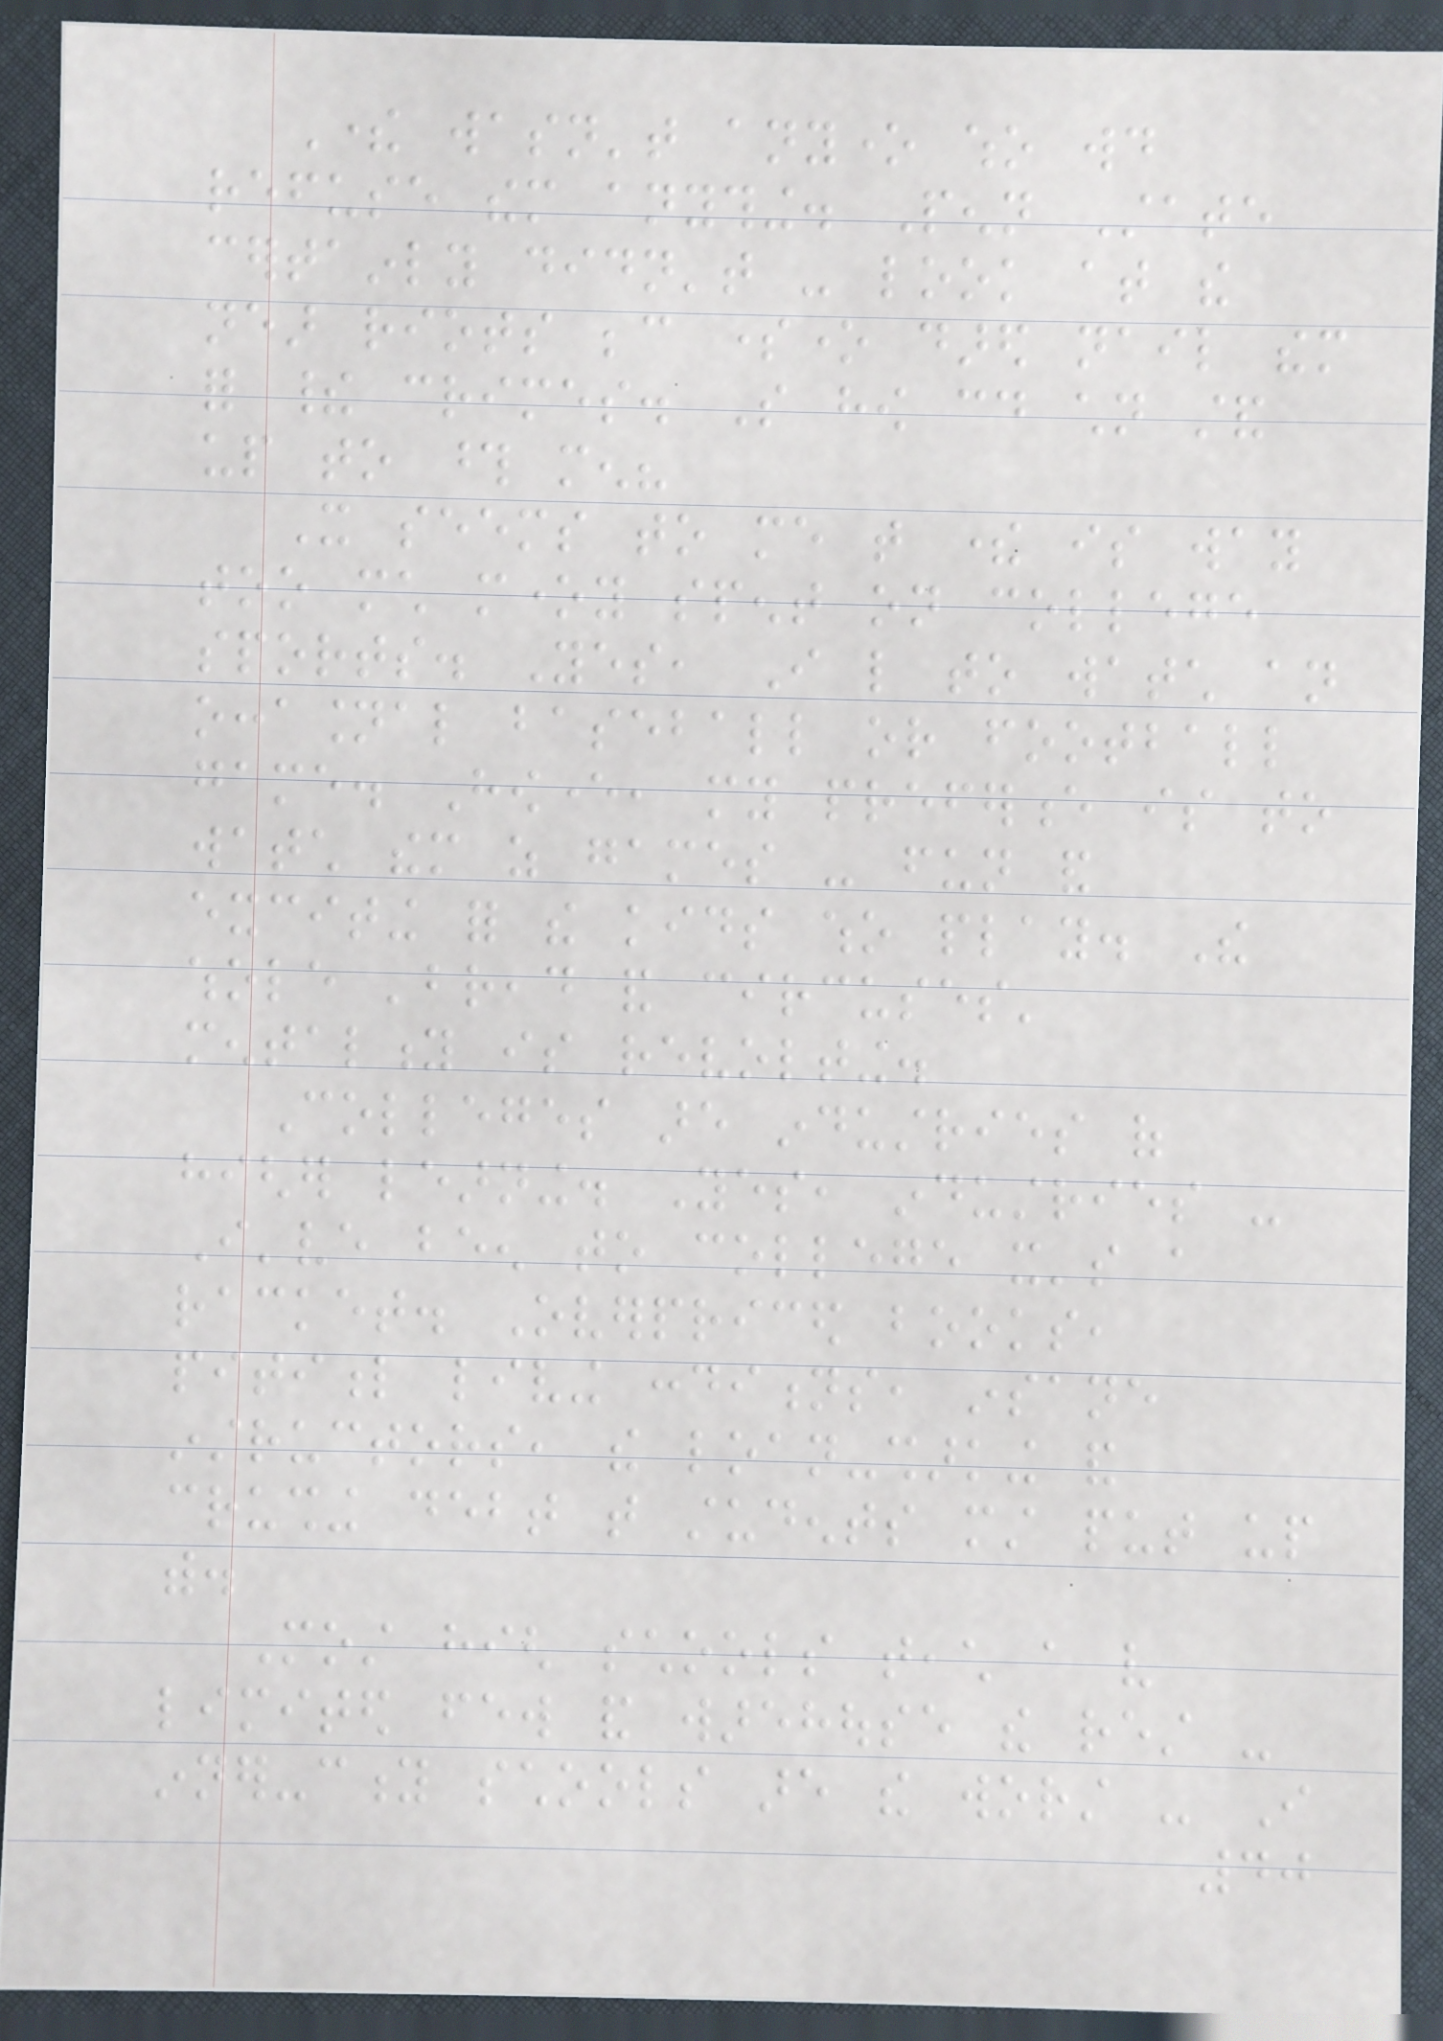There wasn't anyone who would
refuse them anything. Penn State
certainly didn't - look at the
near riots because someone dared nail them
for their crimes. So how could children stand
up to those men?
It seems to me that there is way
too much money spent on college
sports. Yes, I like to watch an
occasional baseball or football
game. However, my preference is to
watch them as games - fun and
exciting for the kids who play. The
whole 'bread and circuses'
mentality is revolting.
Colleges are industries of
higher learning. Yes, industries -
I've been to college it's a
racket. Overpriced books,
pitiful living conditions, insane
instructors, the loan-sharking and
crushing debt that students must put up
with.
Most high schools teach a very
limited few and warehouse the rest -
inner-city schools are the worst - I
40
